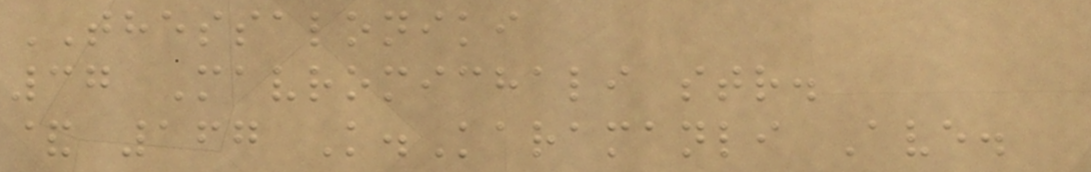THESSALONIKI
37 Mavromichali str.
& 167 K.Karamanli Ave.
